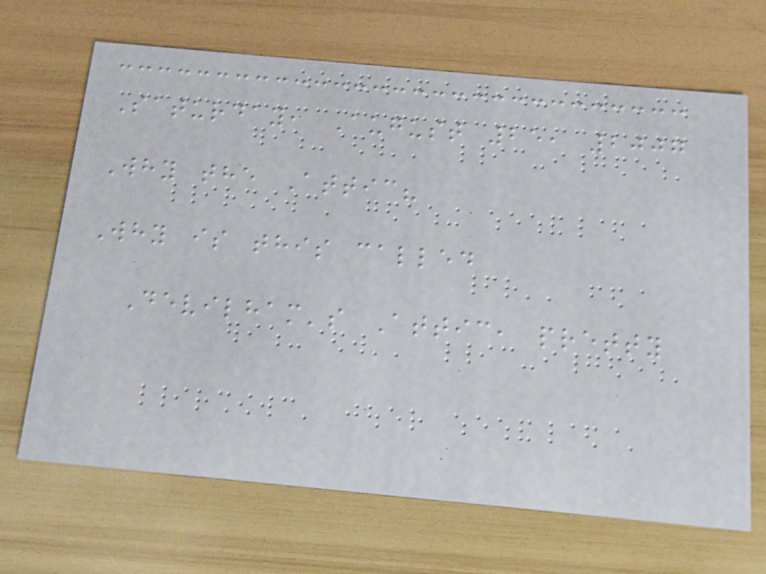Saturday, August 25, 2007
Why the Attic?
Why is this called
Devilham's Attic, pretty
